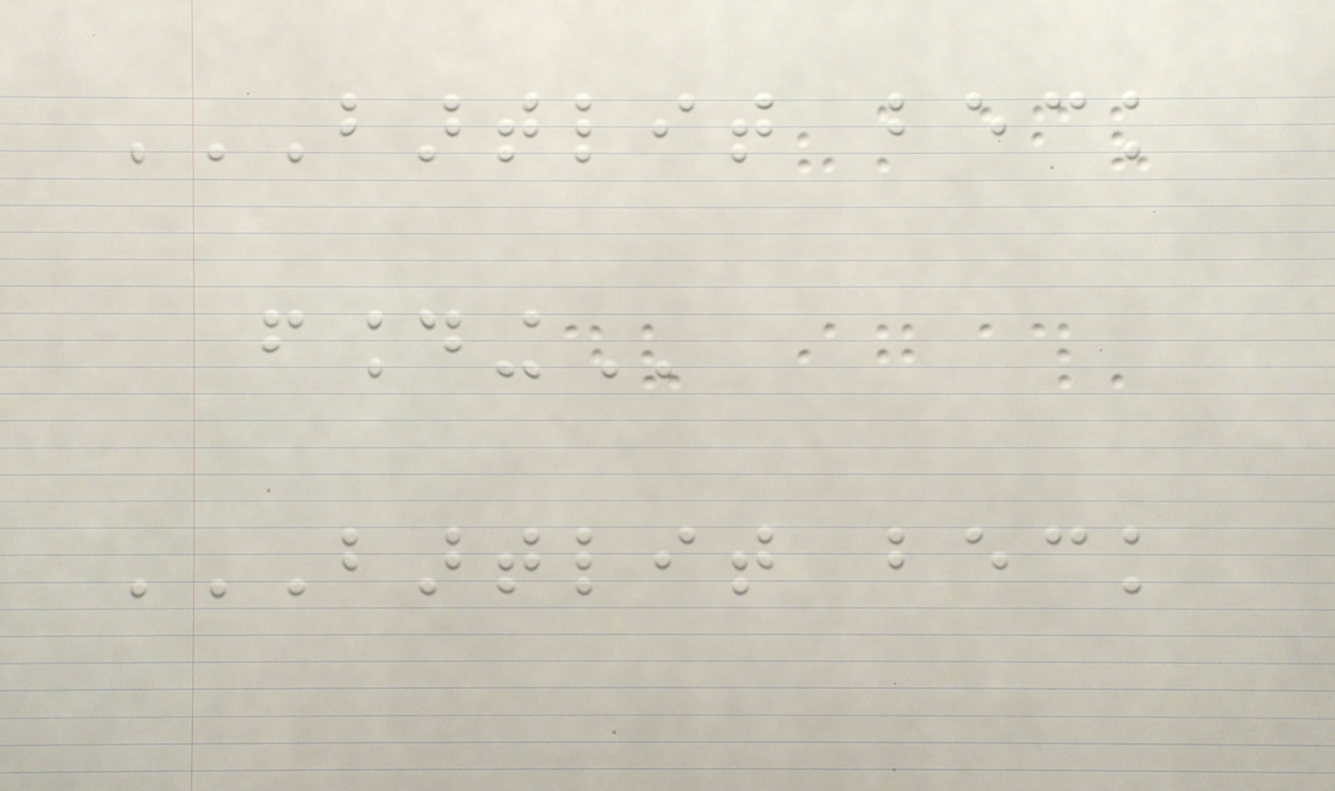BARTLIT BECK
FOUNDING
BARTLIT BECK
